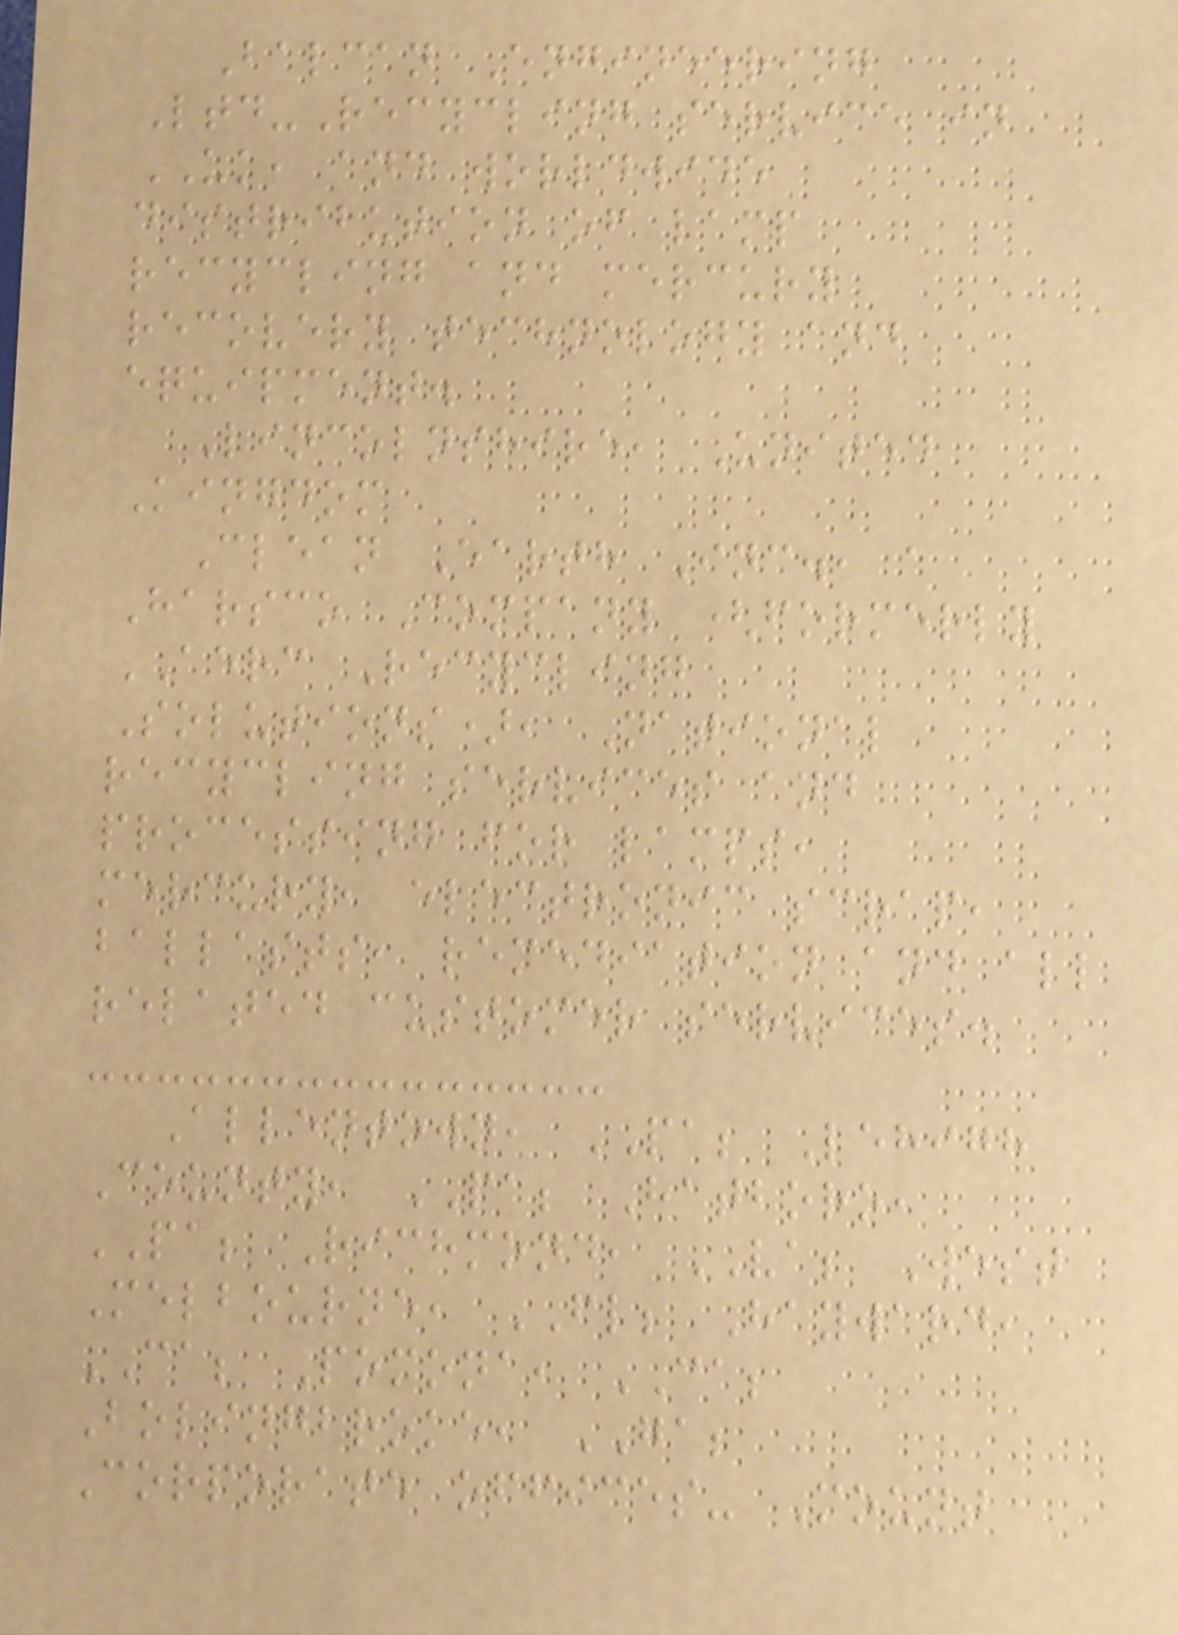Balcan Engineering
Ltd-Recycling service in
UK, and worldwide
distribution of lamp
recycling and mercury
recovery technology and
equipment.
Lincolnshire, United
Kingdom
Clean Earth Inc., a
Harsco Company (formerly
AERC Recycling
Solutions), National
recycling services and
processing for lamps,
mercury, electronic scrap,
ballasts, remediation and all
related customer services.
Allentown, PA; Lehigh
County, PA; Hatboro,
PA; Richmond, VA; West
Melbourne, FL; Hayward,
CA; Pomona, CA;
Bolingbroke, GA;
Corporate offices- Mount
